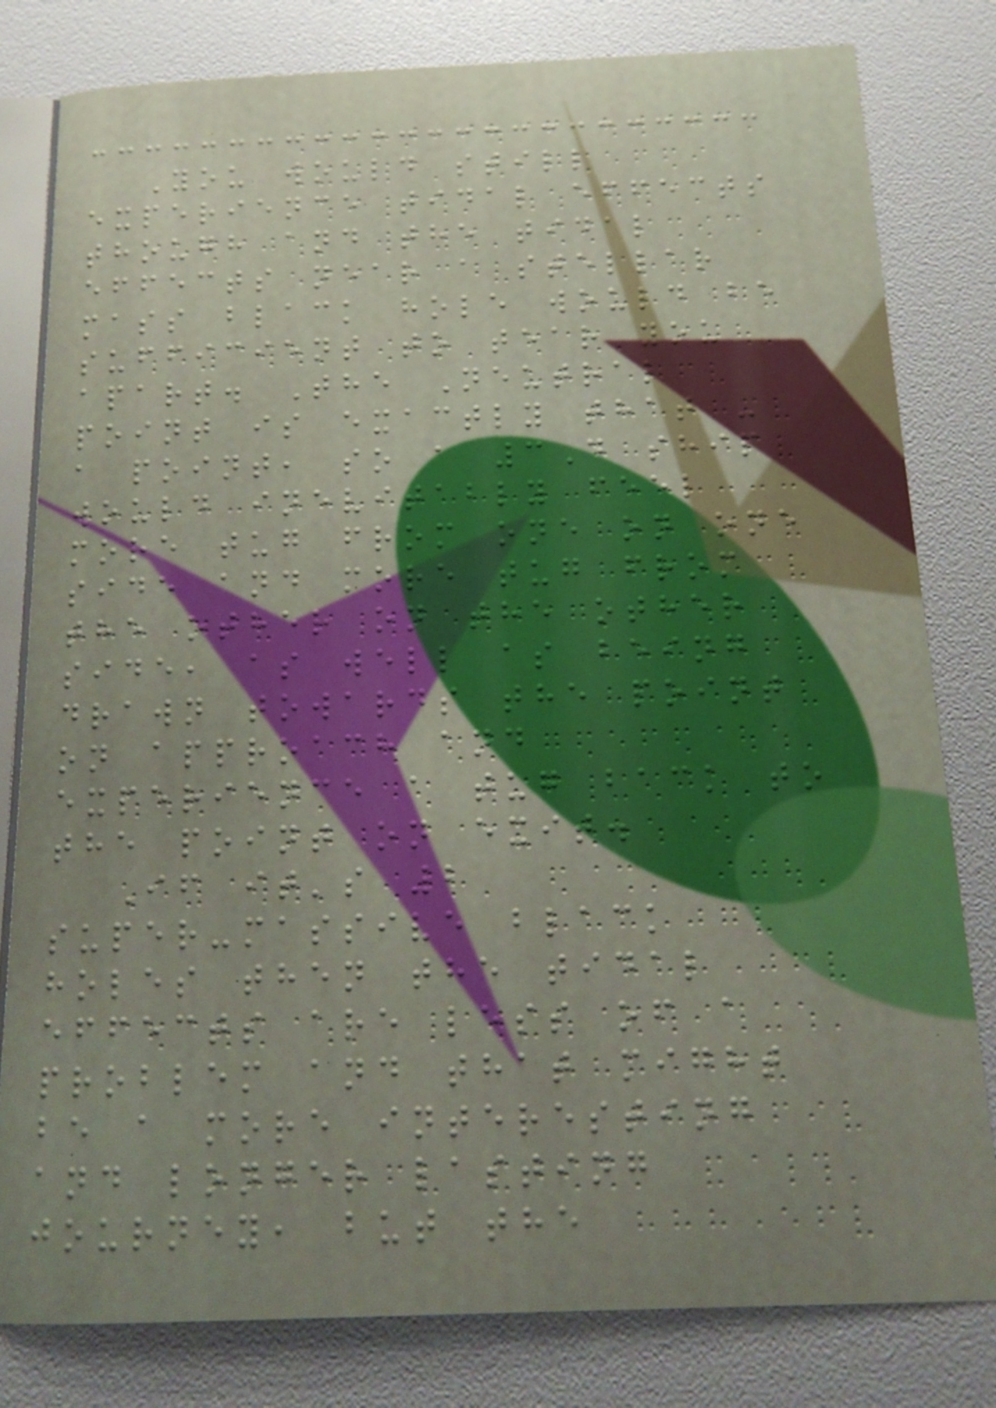You would still
experience tidal effects
though and the tidal
effects near a stellar
mass black hole would be
sufficient to tear you
apart. The Neutral
point is exactly that -
a point, so a 3D ship
would inevitably feel
more tug from one on one
side and more tug from
the other on the other
side, as well as being
drawn towards the point
on approach and
experience a tug back to
the point on exit.
If it's 2
super-massive black
holes then the tidal
effects are less of a
problem and that might
be a more interesting
and longer lasting
journey, but the
